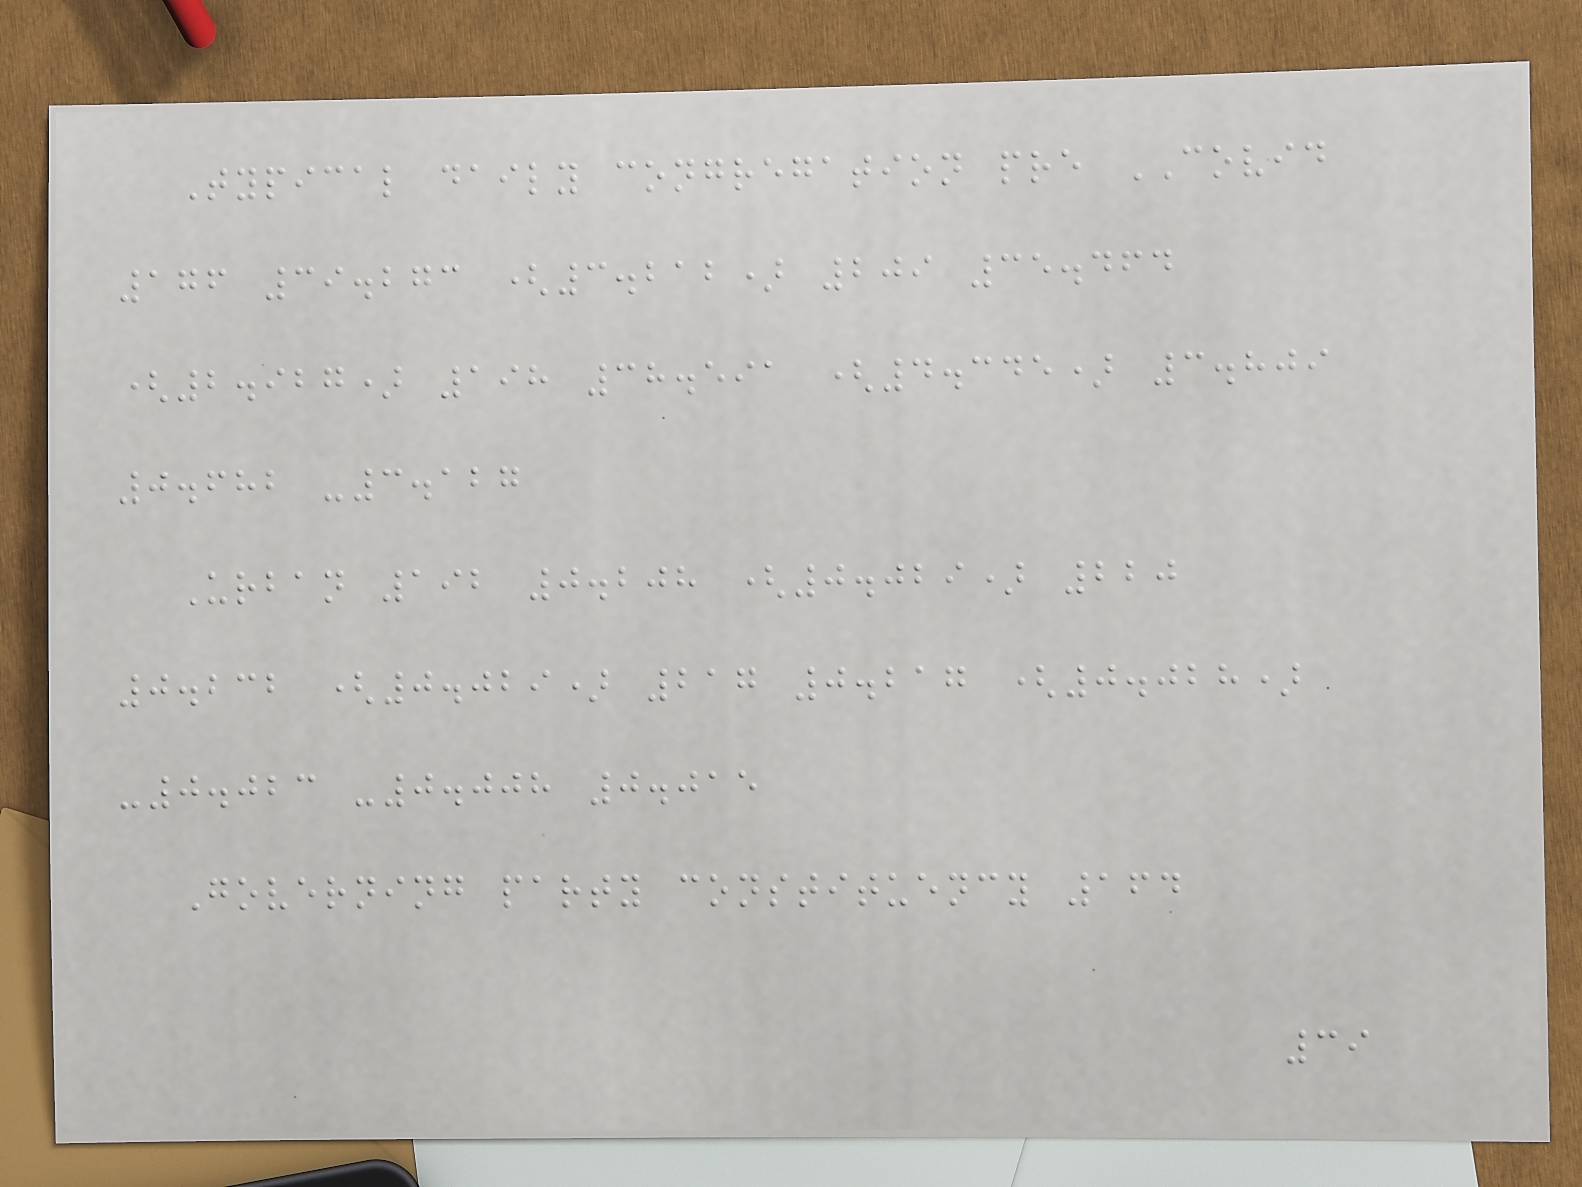Typical daily congregation pre COVID
176 39.273 (3.212) 209 35.464
(2.927) 198 38.591 (4.345) 3.809
0.682 -3.127
Urban 192 0.208 (0.029) 220
0.232 (0.029) 217 0.217 (0.028)
-0.023 -0.008 0.015
Governing party constituency 164
39
